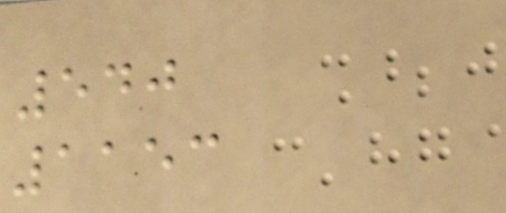540
1153
